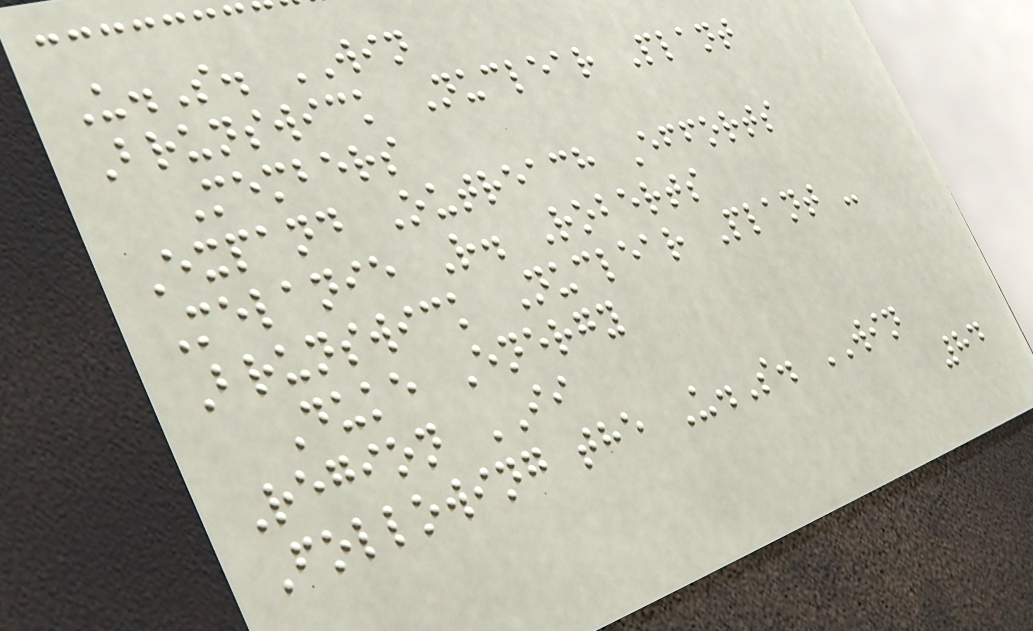U.S. WIN
Brunswick Nuclear Plant
Members
Expand Outreach Efforts
Melanie R. Roberts
Brunswick Nuclear Plant -
Duke Energy
Region II
Following the U.S. WIN
84
